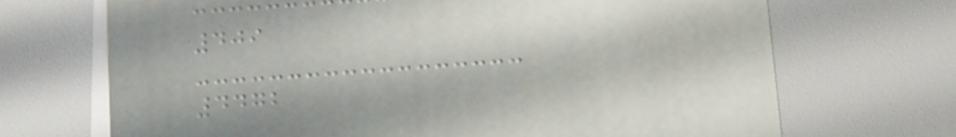409
4472
